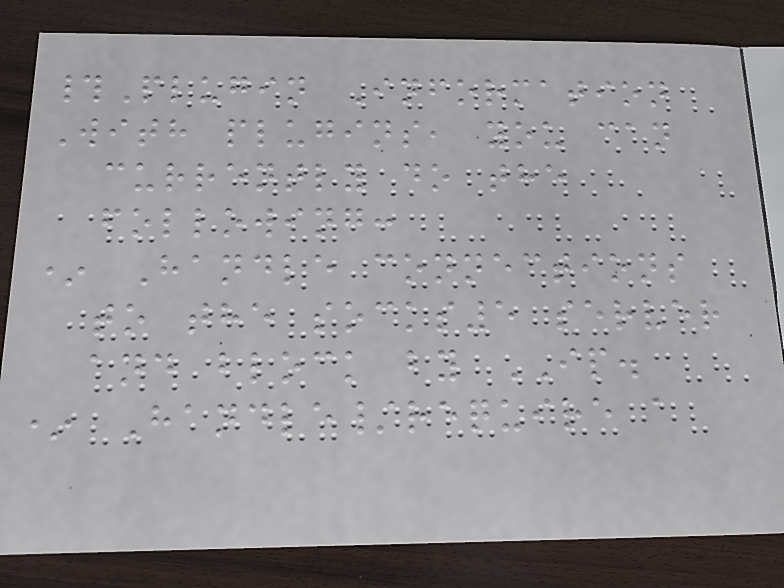#Plugin Information
With plugins, you can
currently do the
following:
* Handle connections
to the socks5 server
and block by IP.
* Handle/require a
